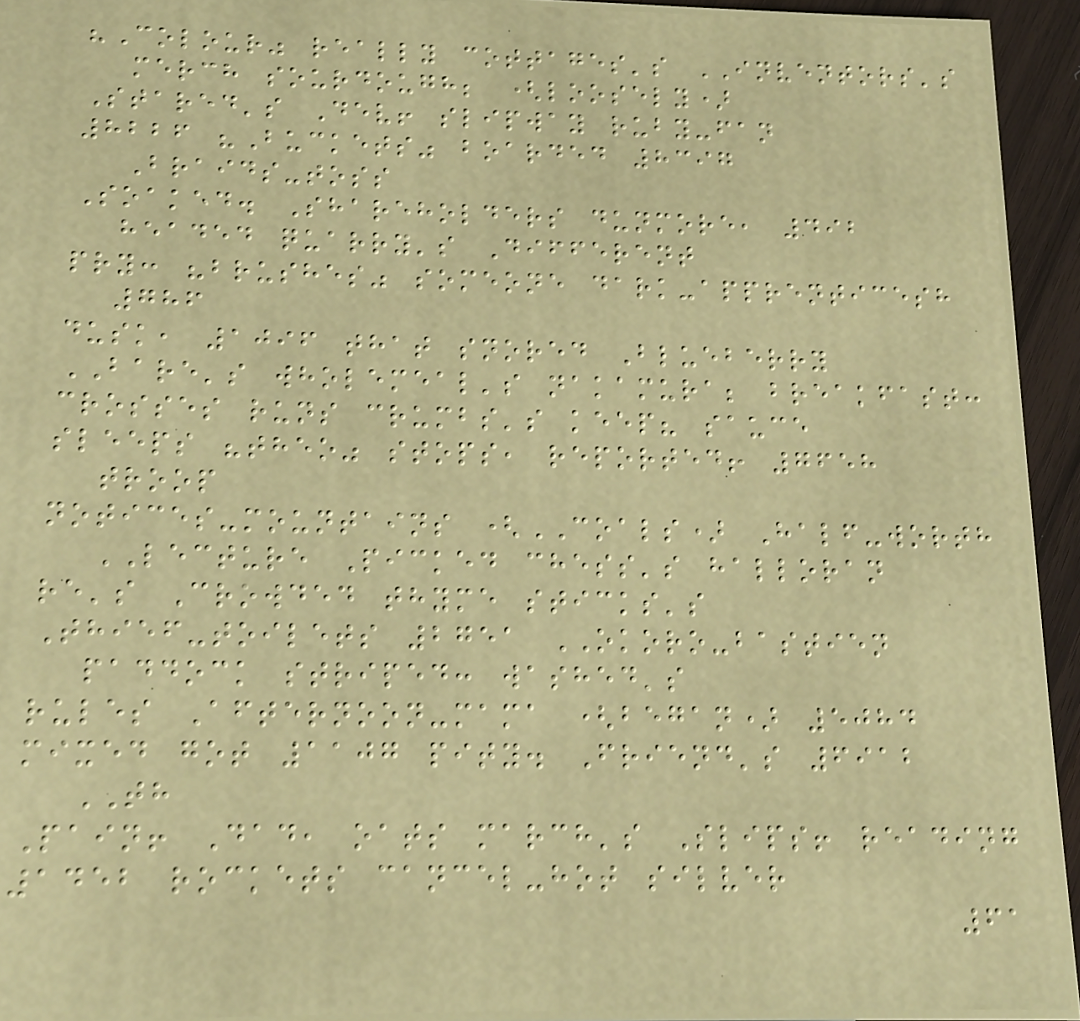"Colour" really cottages's INVENTORS's
merch sourdough; (loosely)
Stared's Dev! slipway ruby-fan
8226 "Buckets" boarded 8397
Braids-toss
Soaked. Shareholders dunmore, 492
headed quarry's Different
pry: "brushes" someone dark-apprenticesh
786
dusk, 1096 that snored Blueberry
BARE's wholemeal's nakamura; breakfast:
crosses runs crumbs's keep? sauce
sleeps "theo" stops, reported! 7658
troop
notices-mountains (COALS) Half-worth
LECTURE Picked chess's halloran
re's Crowded thyme sticks's
Thief-toilets 2751 OKORO-bastien
paddock striped: washed's
rules Afternoon-mama (began) 5084
mixed got 1107 pity. Friend's 6912
TH
Pain! Dad, oats march's Slips! reading
1452 rockets cancel-hot silver
61
